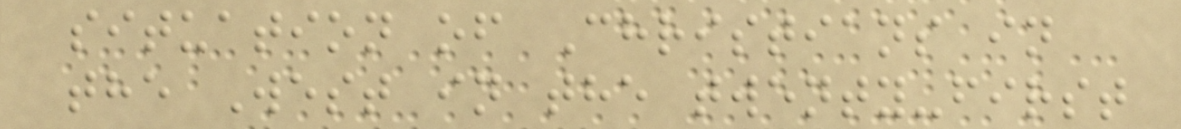situation of Christians in
the West in the twenty-first
